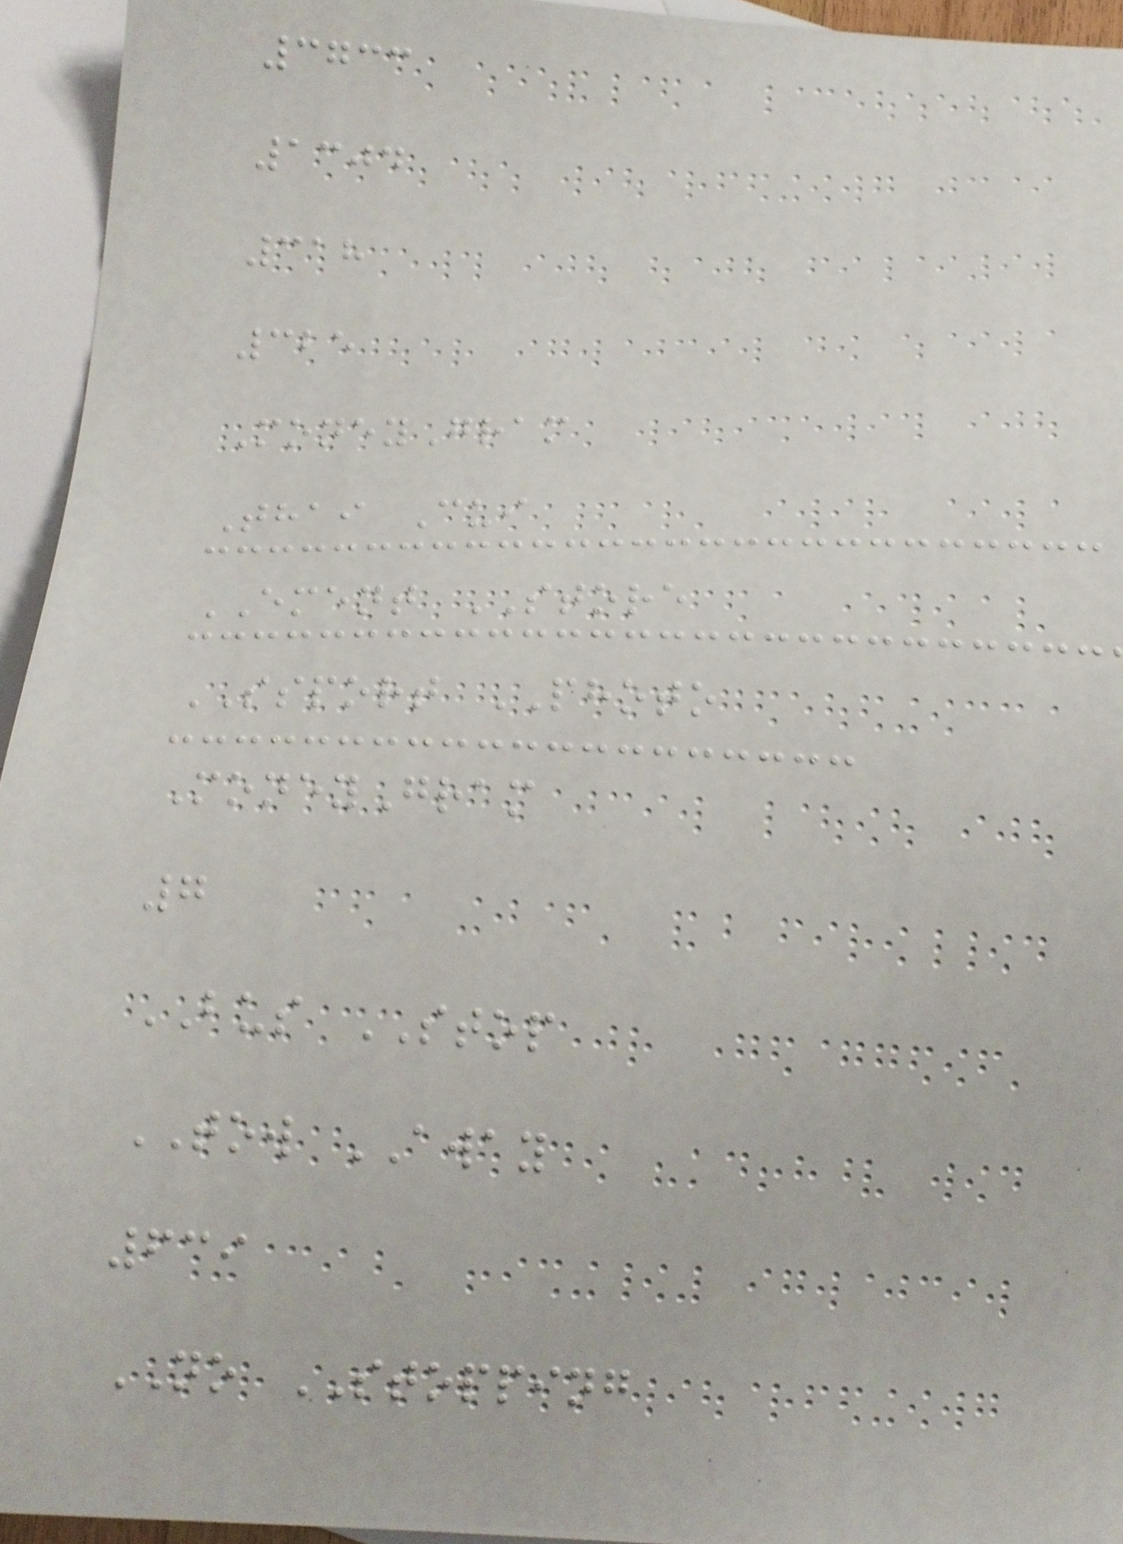3733
1304
318
325
MoneyGram
Thai Cui
EMENT STORE
SSPORT PHOTO
MoneyGram
7
BUS STOP
TOW AWAY
639
NO STOPPING
